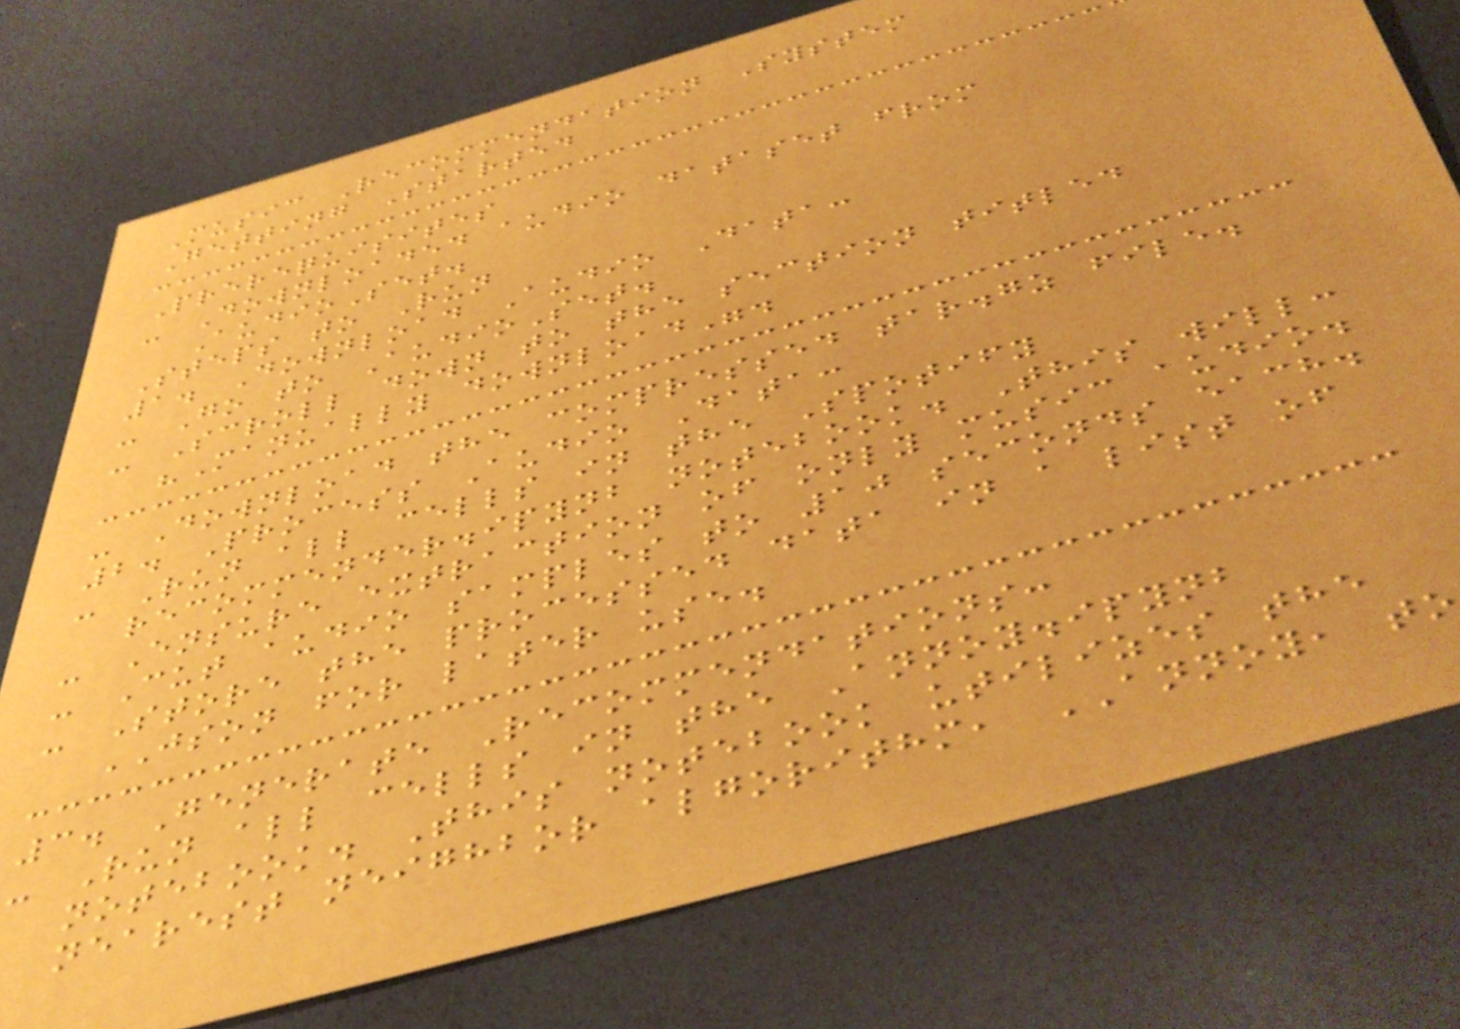Music Recommendation System
Getting Started
Prerequisites
- Downloaded audio dataset from
AudioSet.
Steps to Run
1. Download Audio Data:
- Go to AudioSet.
- Scroll down to the section titled
"Manually download".
- Download the compressed tar.gz file.
2. Process Audio Data:
- Run all cells in the Spotify
recommender.ipynb notebook. This will:
- Ensure extraction of only music audio.
- Cut audio samples to 10 seconds each.
- Store the processed data in a list of
JSON for later use.
3. Generate Recommendations:
- Run all cells in the Annoy.ipynb
notebook. This notebook utilizes the
nearest neighbor algorithm, ANNOY, to
